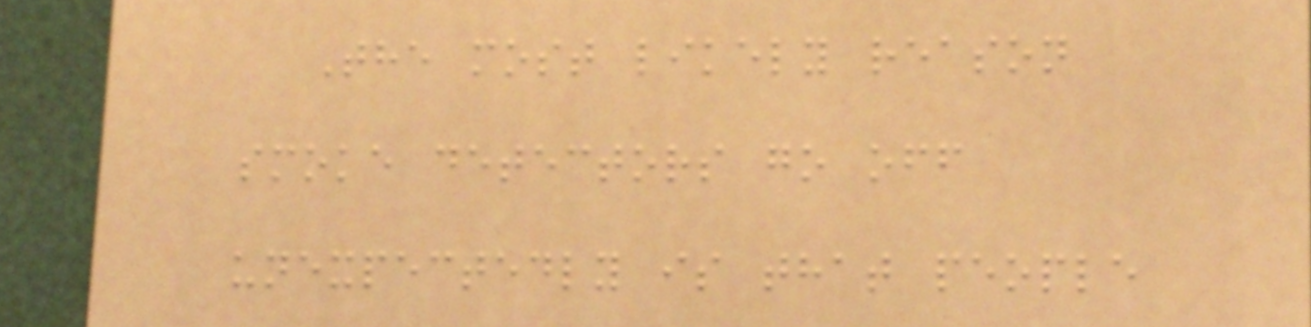The most likely reason
smoke detectors go off
unexpectedly is that people
